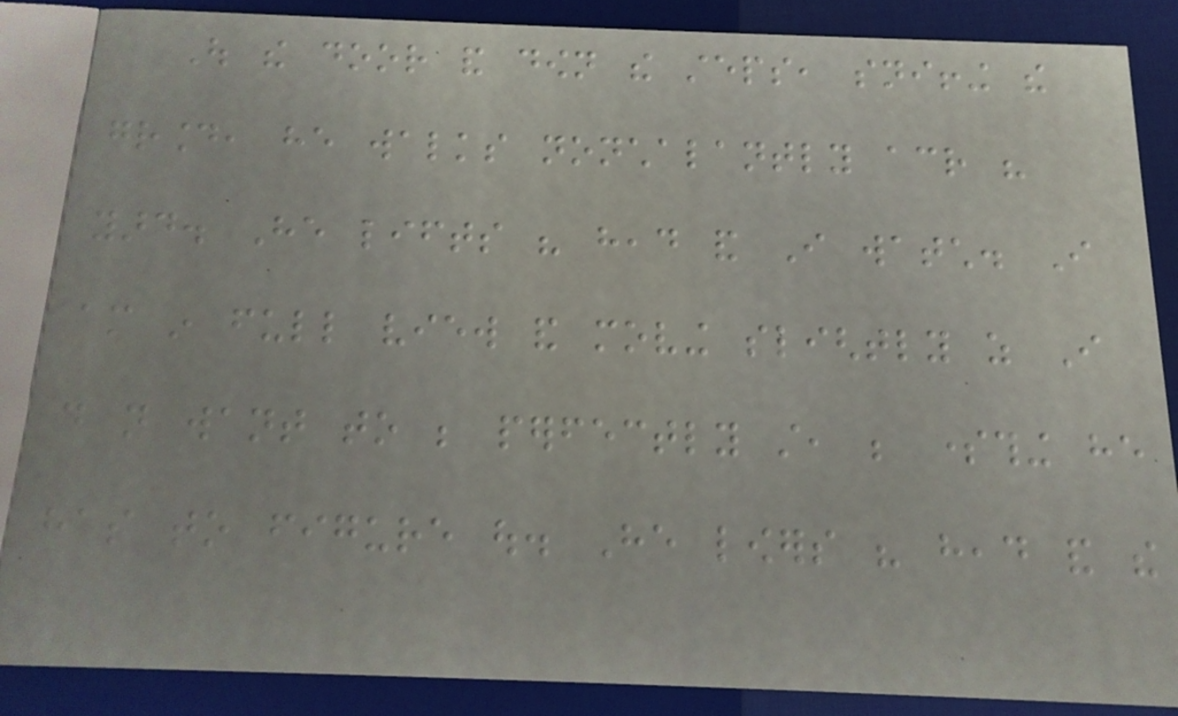Out the door and down the steps, sniffing the
ground, he walks nonchalantly across his
yard. He lifts his head and I watch. I
am in full view and moving slightly as I
do not want to be perfectly still, be something he
has to figure out. He lowers his head and the
